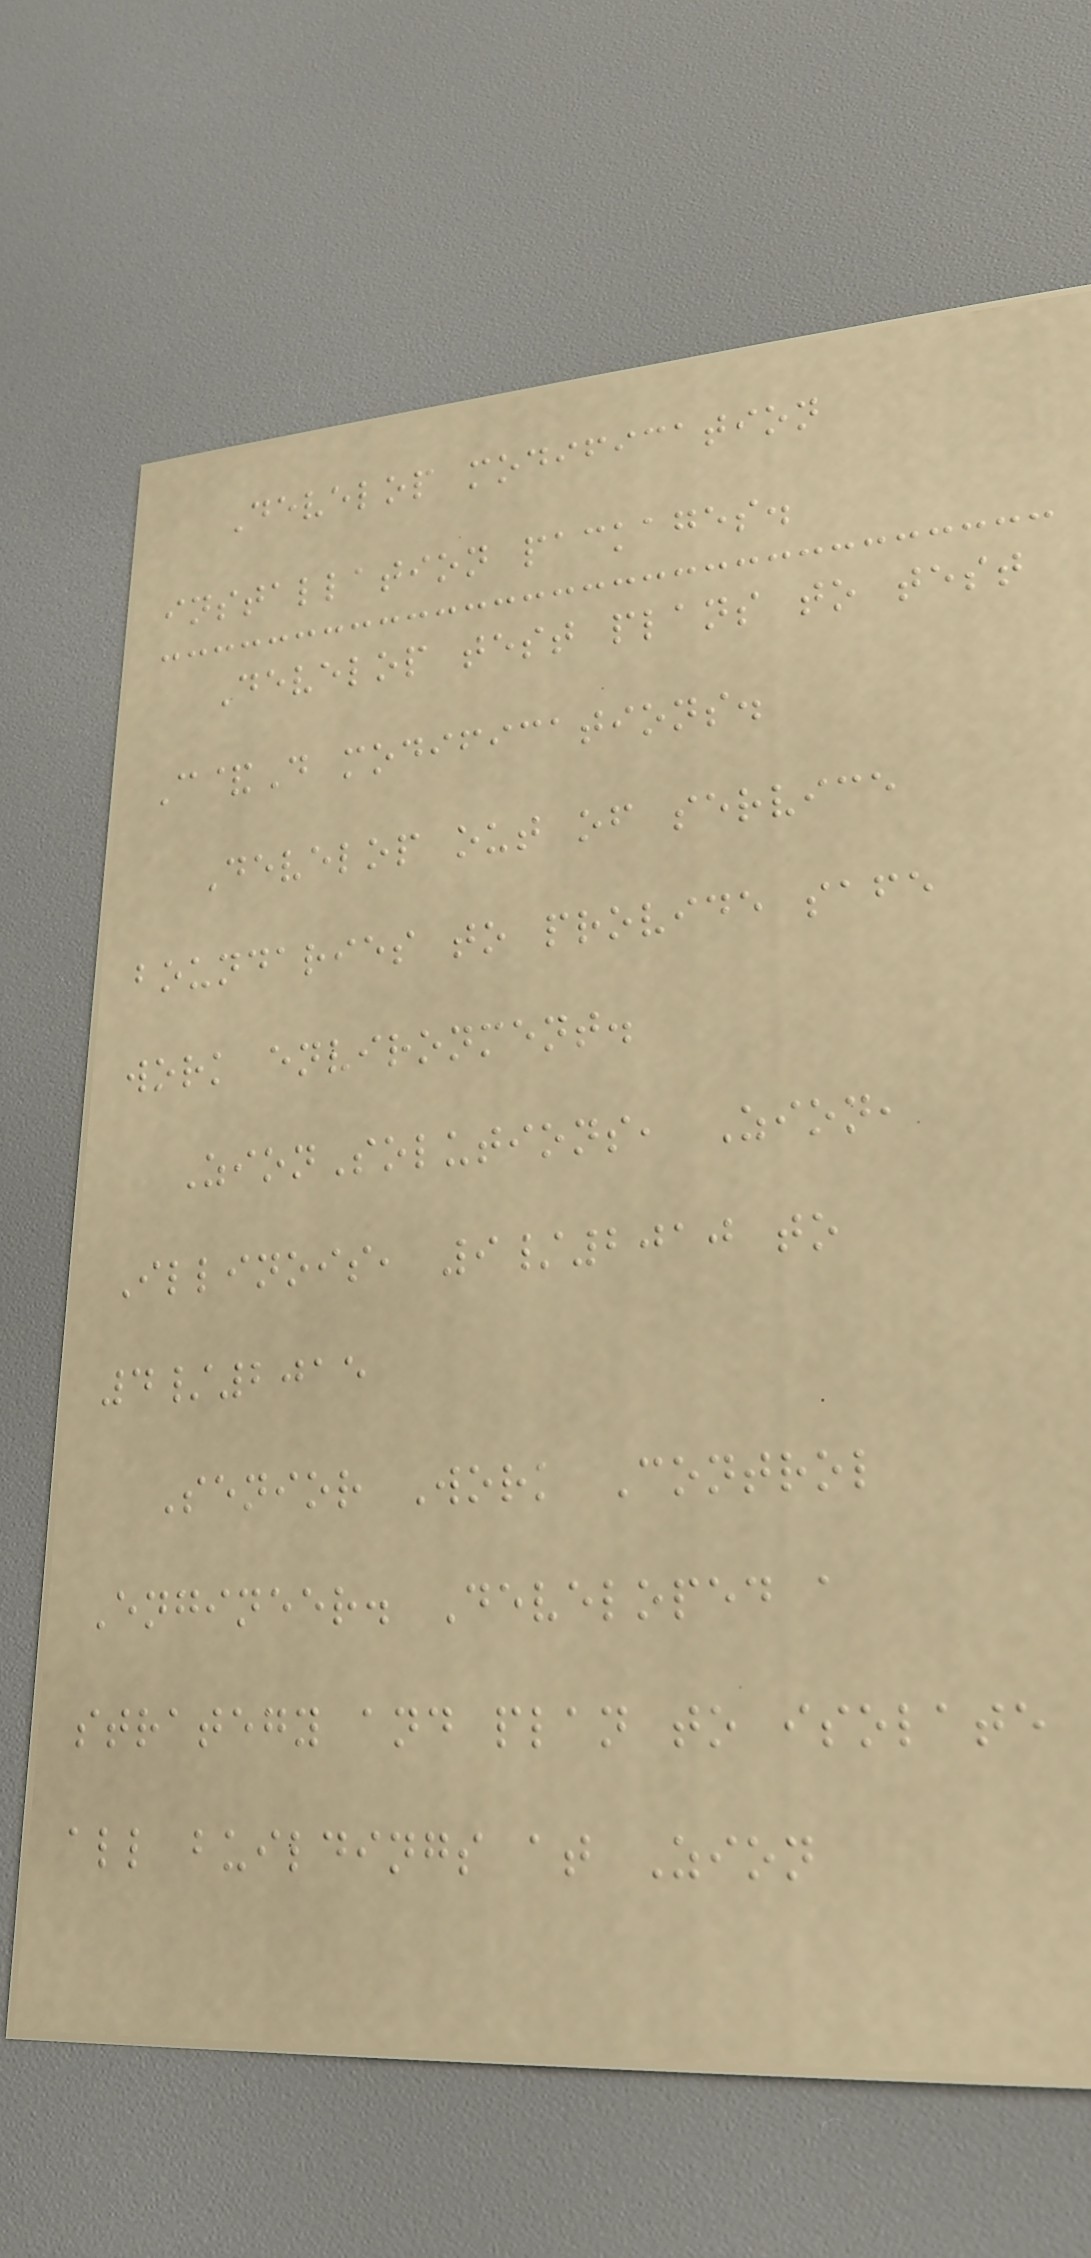Develop modification
installation packages.
Develop test plans to test
C&D modifications.
Develop out of service
boundaries to provide safe
work environment.
ZionSolutions, Zion,
Illinois, 9/2010 to
4/2015
Senior Work Control
Engineer. Developed a
strategy and plan to isolate
all buildings at Zion
